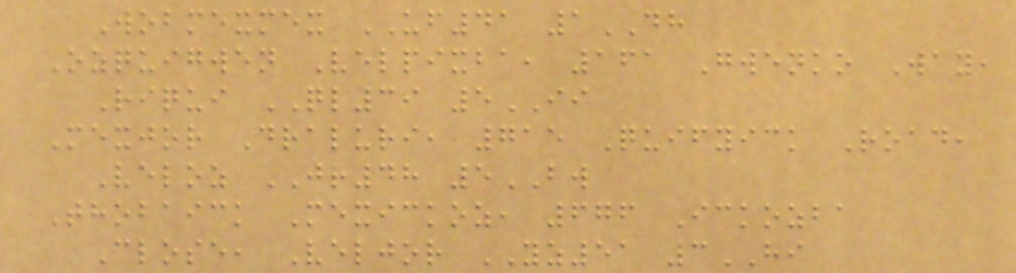Wobmexmex UF41 1DH
Ozquigwen Velpixba, 161 Gwenko Way,
Riqui QL39 5II
Mexjor Draluri, 715 Quifyick Road,
Veloz JR48 5BW
Thobaick Mexickoz, 676 Ickozba
Close, Veljor YZ51 3HI
